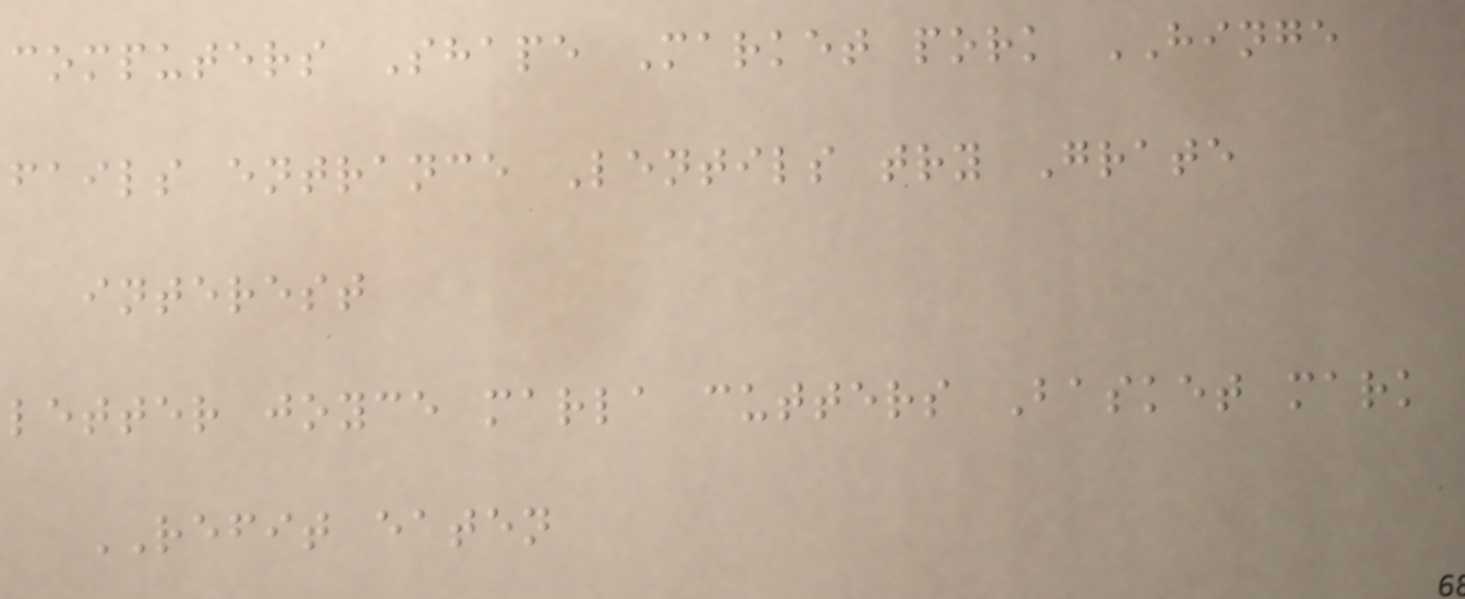computers Shape Market pork HINGE
fails entrance Lentils try Grate
interest
letter joyce marla cutters Basket mark
REFIT eaten
